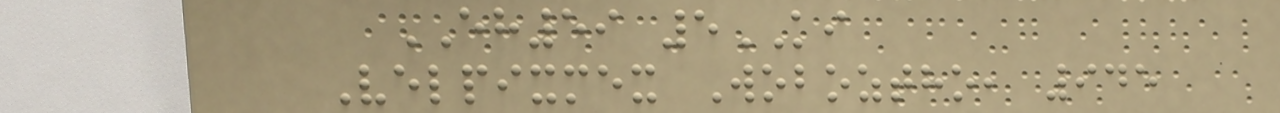EH59 5KI
Velpixmex Woboztho, 945
